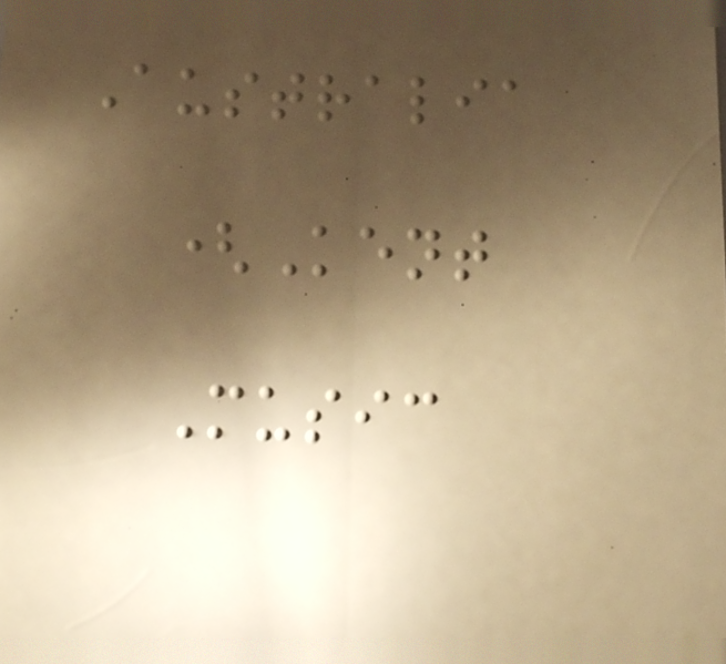Australia
(Kent
Music
